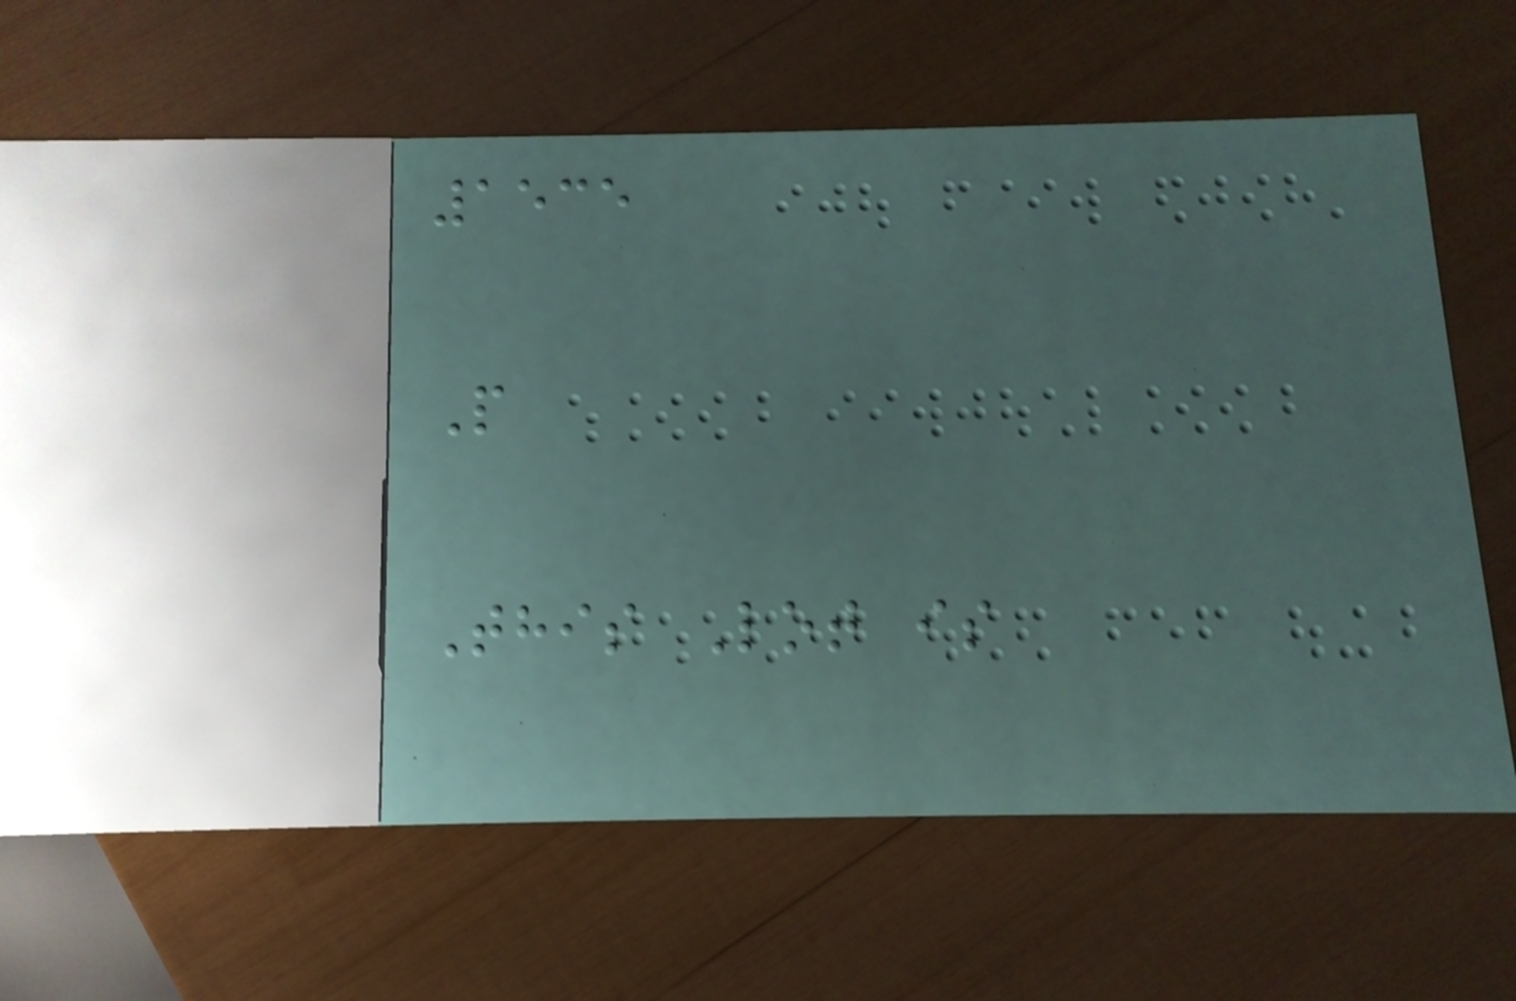1535
P
This Lot is
